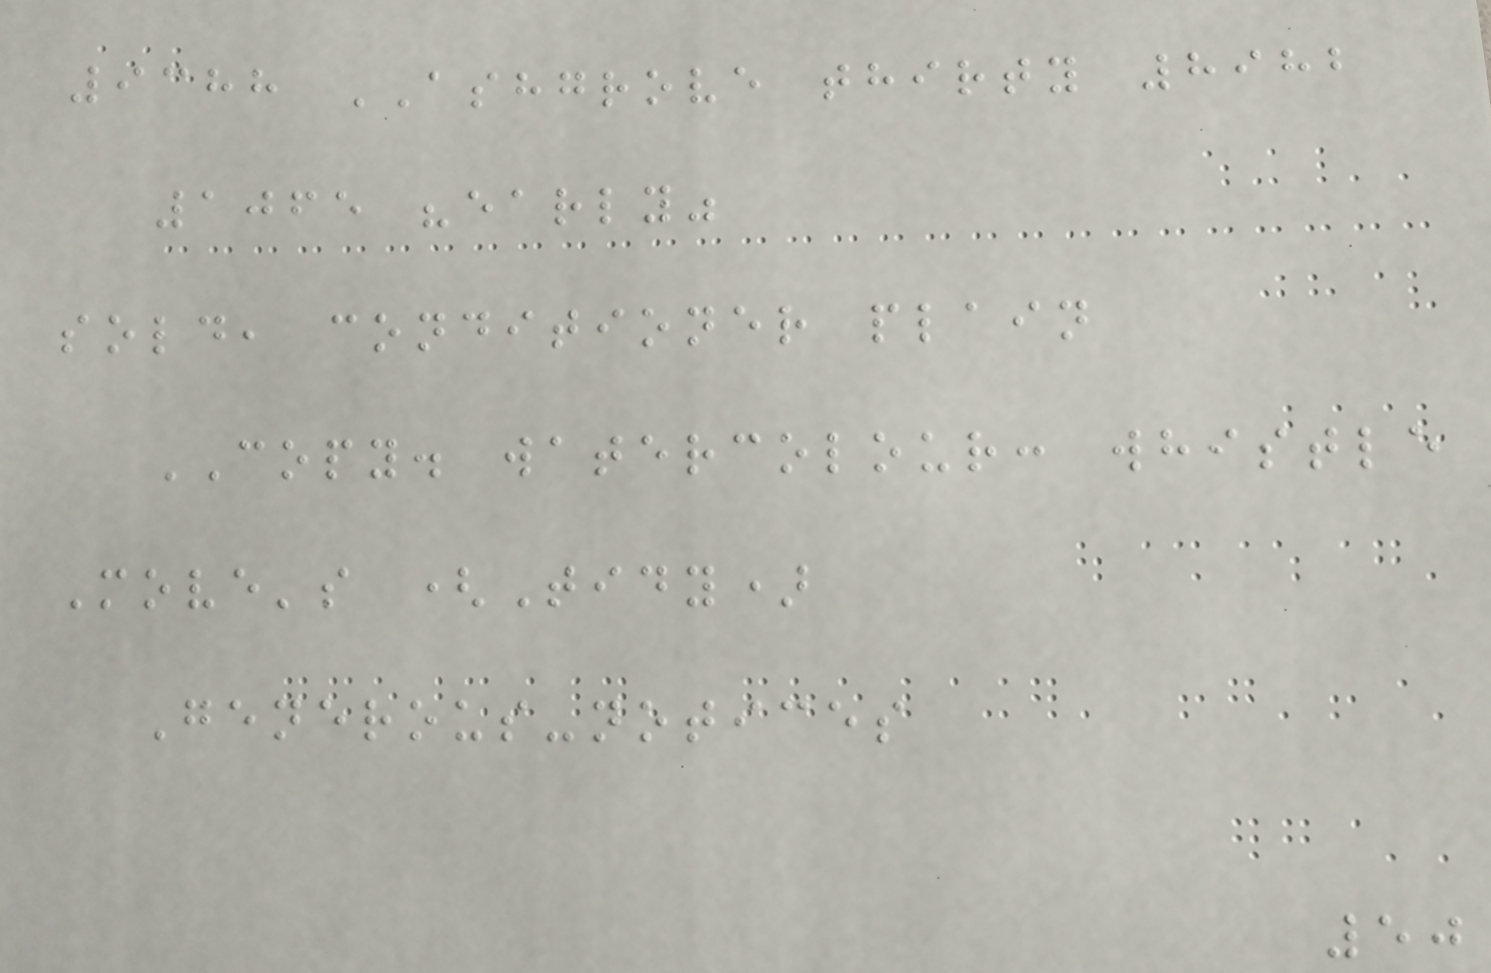9388 ASHGROVE thirty 8982
1065 "early"
sold, conditioner plain
COPY. watercolour: whistle
Move's (Tidy)
Generous-notices
50
